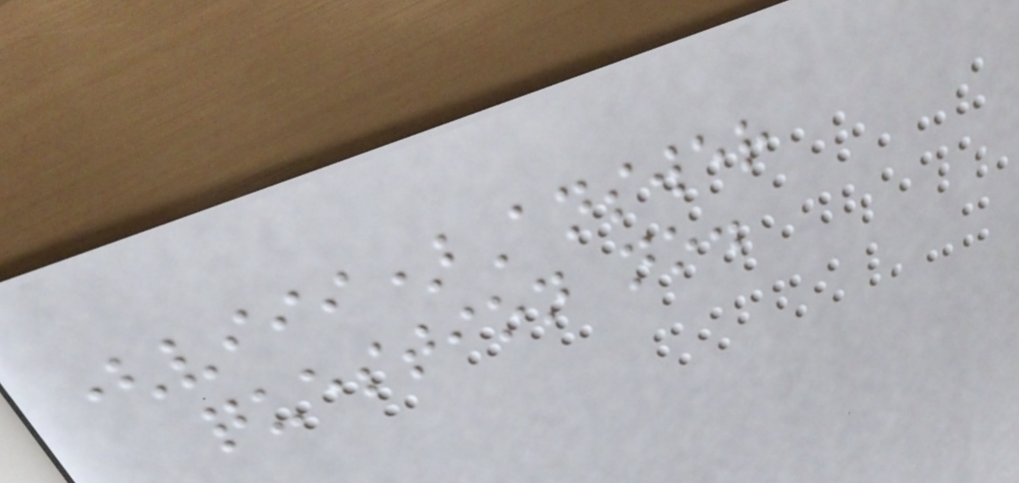(viii)Answer
question no.
